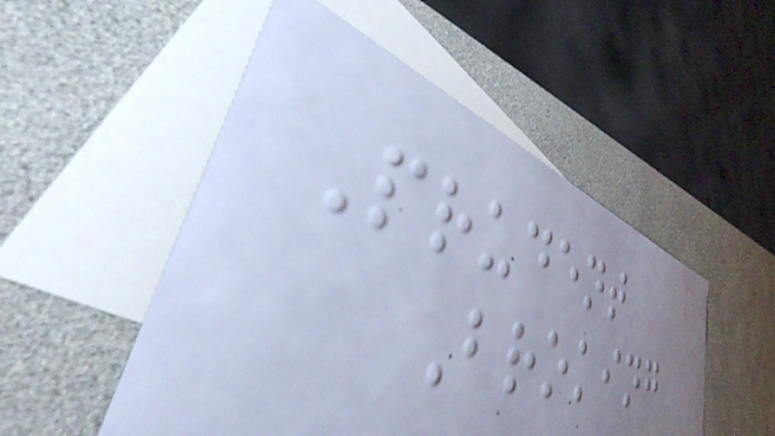Prudent
Broking
